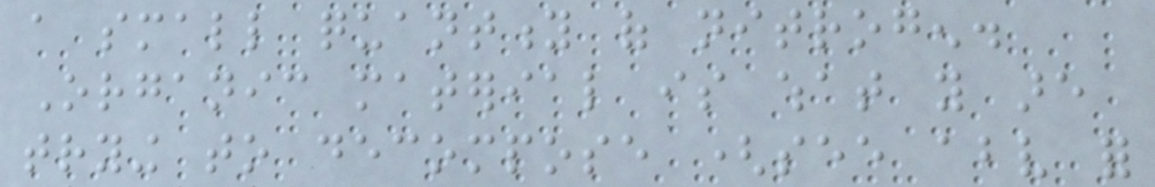a small quantity of nitrogen.
Organic material is what you are
trying to decompose (see above for
